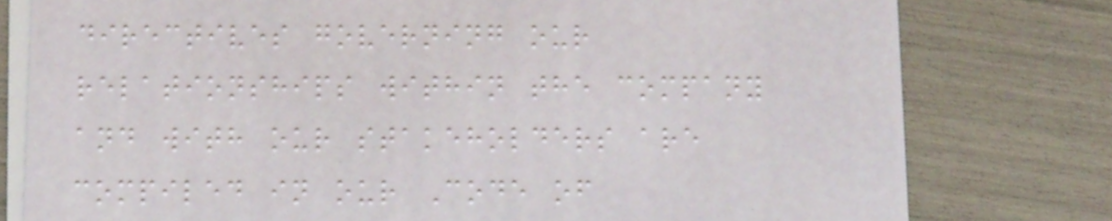directives governing our
relationships within the company
and with our stakeholders are
compiled in our Code of
